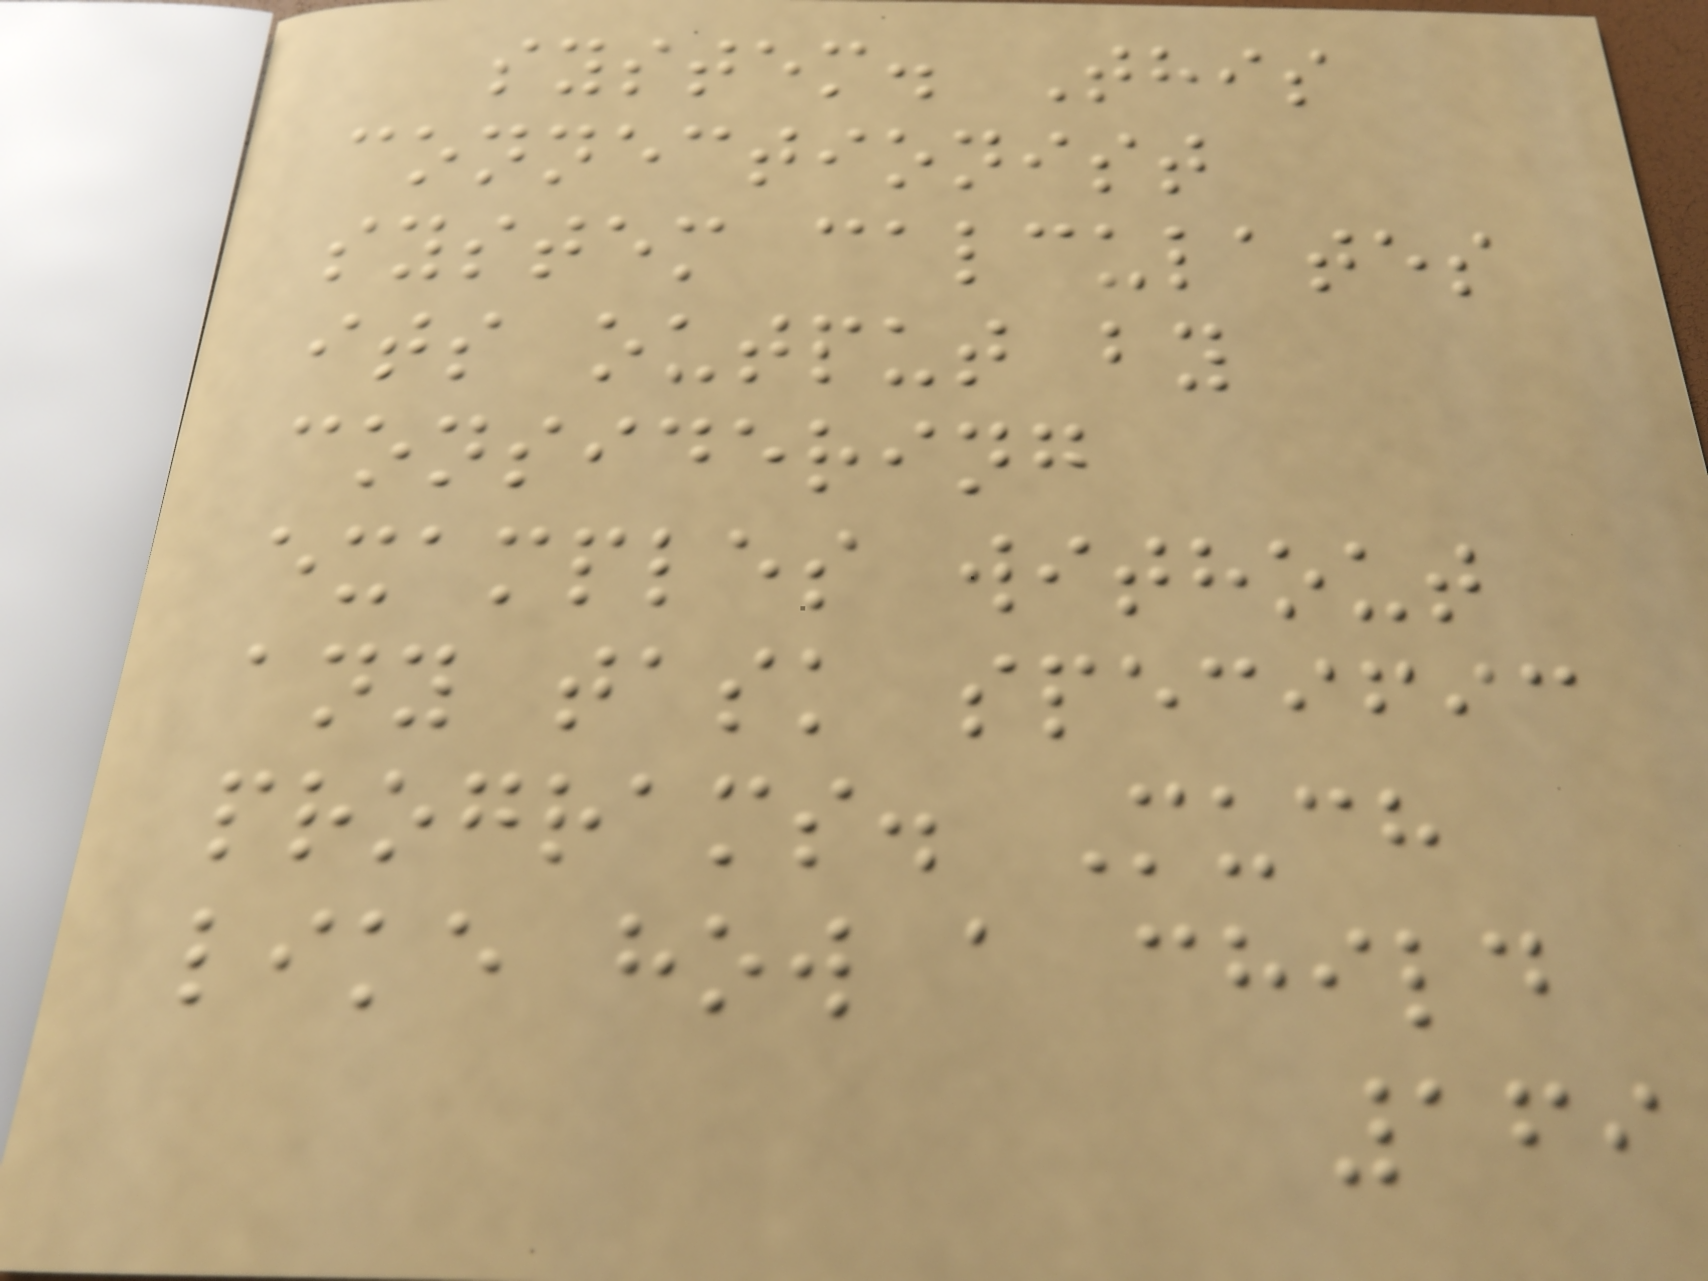system. This
connectionist
system calculates
its output by
considering
examples without
any task specific
programs. Much
like how a child
169
